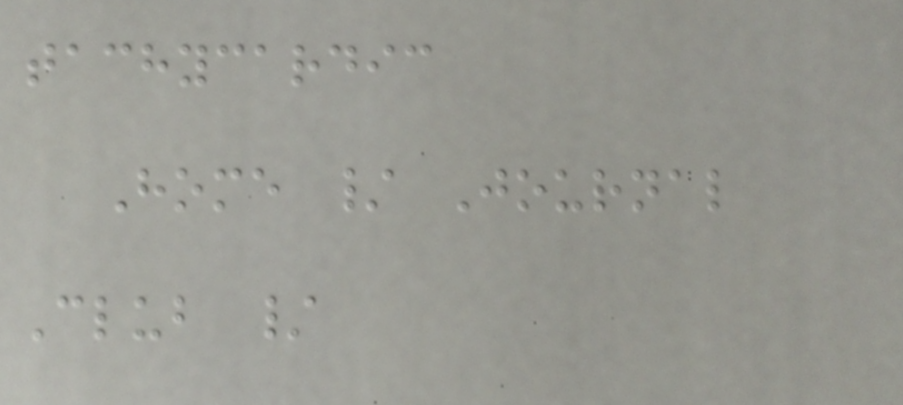tachycardic
Home / Journal
Club /
